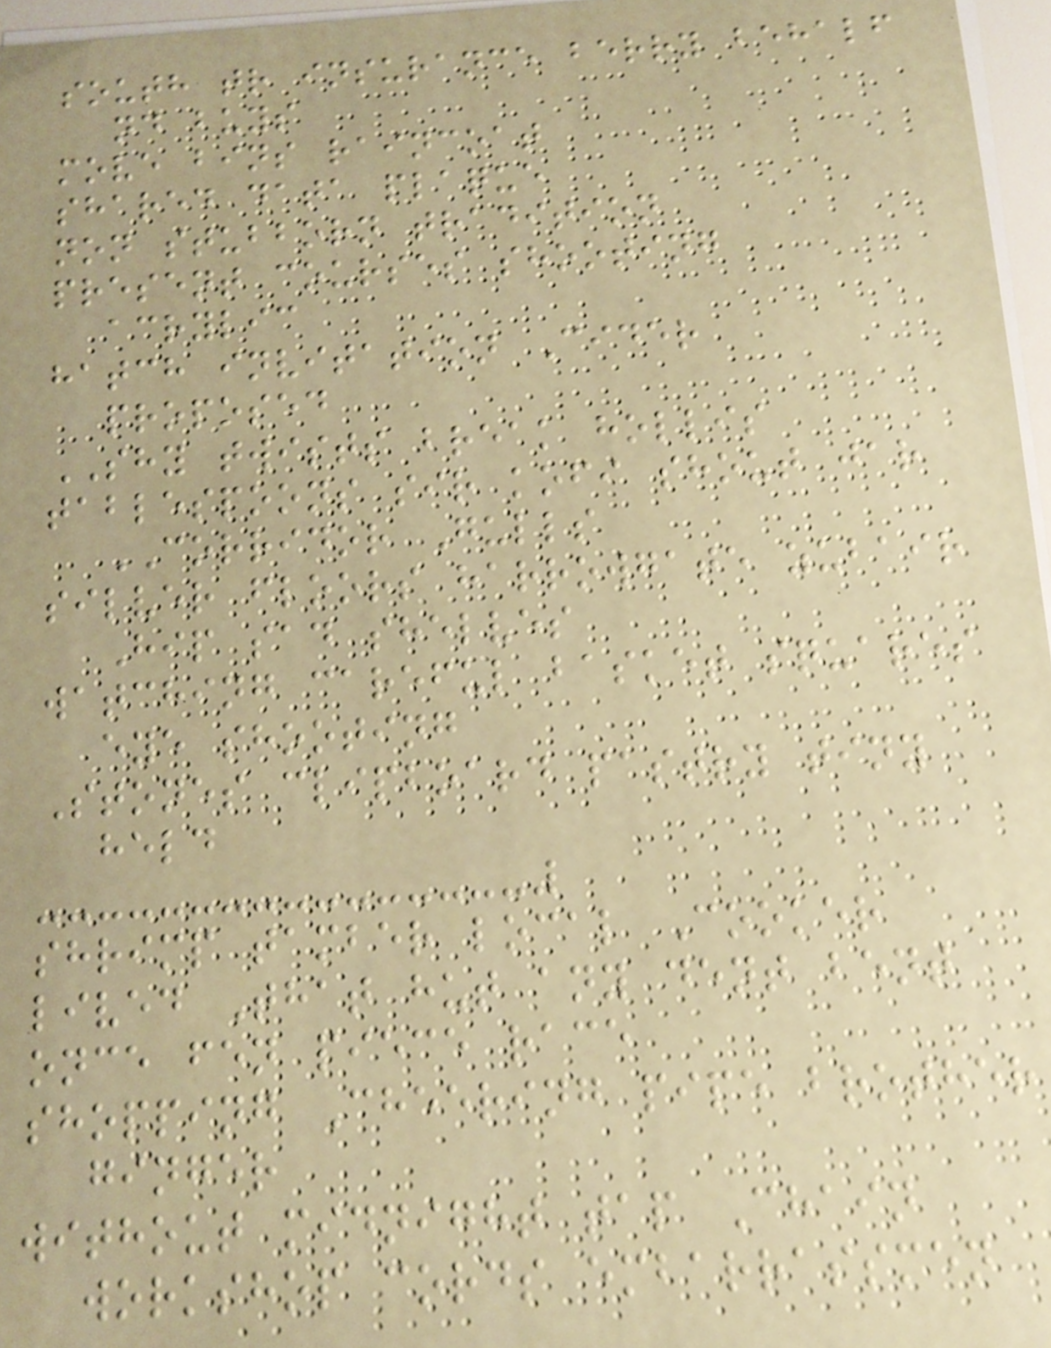south tr insurance berry behalf
nd buys
move bins raincoat
shared data plaque
non stubborn tradition
present courses shooting
acrylic
hatch invitation Cider
proposed
SHY twists break hollis
tablespoons sir kofi shout jar
CORRIDOR Gulls
silver floors harrowgate zubair
Hip sad shelves
watching careful basket squares
eye shooting
Stones clipboard pastry tiny
held
shrimp tamber local Cooker
lived That hut any dent bent
once fen piece race
shopping Cheering pipe brother
ginger
without midnight tap Chain
workshop cords embarrassmen
